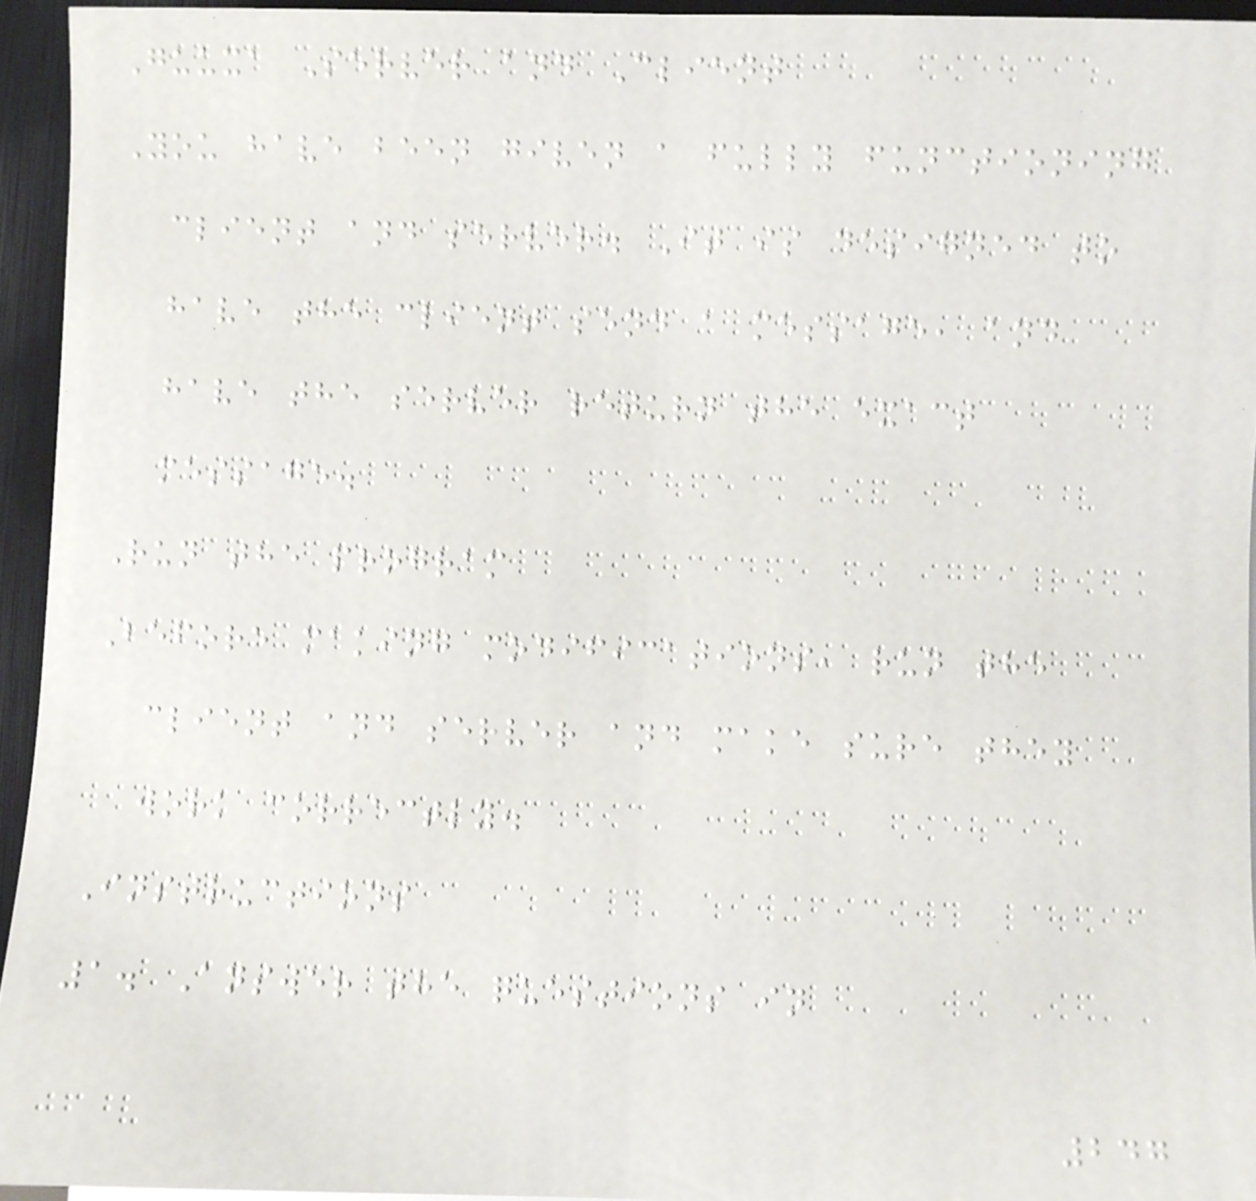Guuxa Server and Client
You have been given a fully functioning
client and server. It is designed to
have the client send a message, and
have the server return the exact
message.
Run the program
Before making modifications, run the
client and server and make sure they
work correctly.
Instructions
1. Answer the questions in
247
